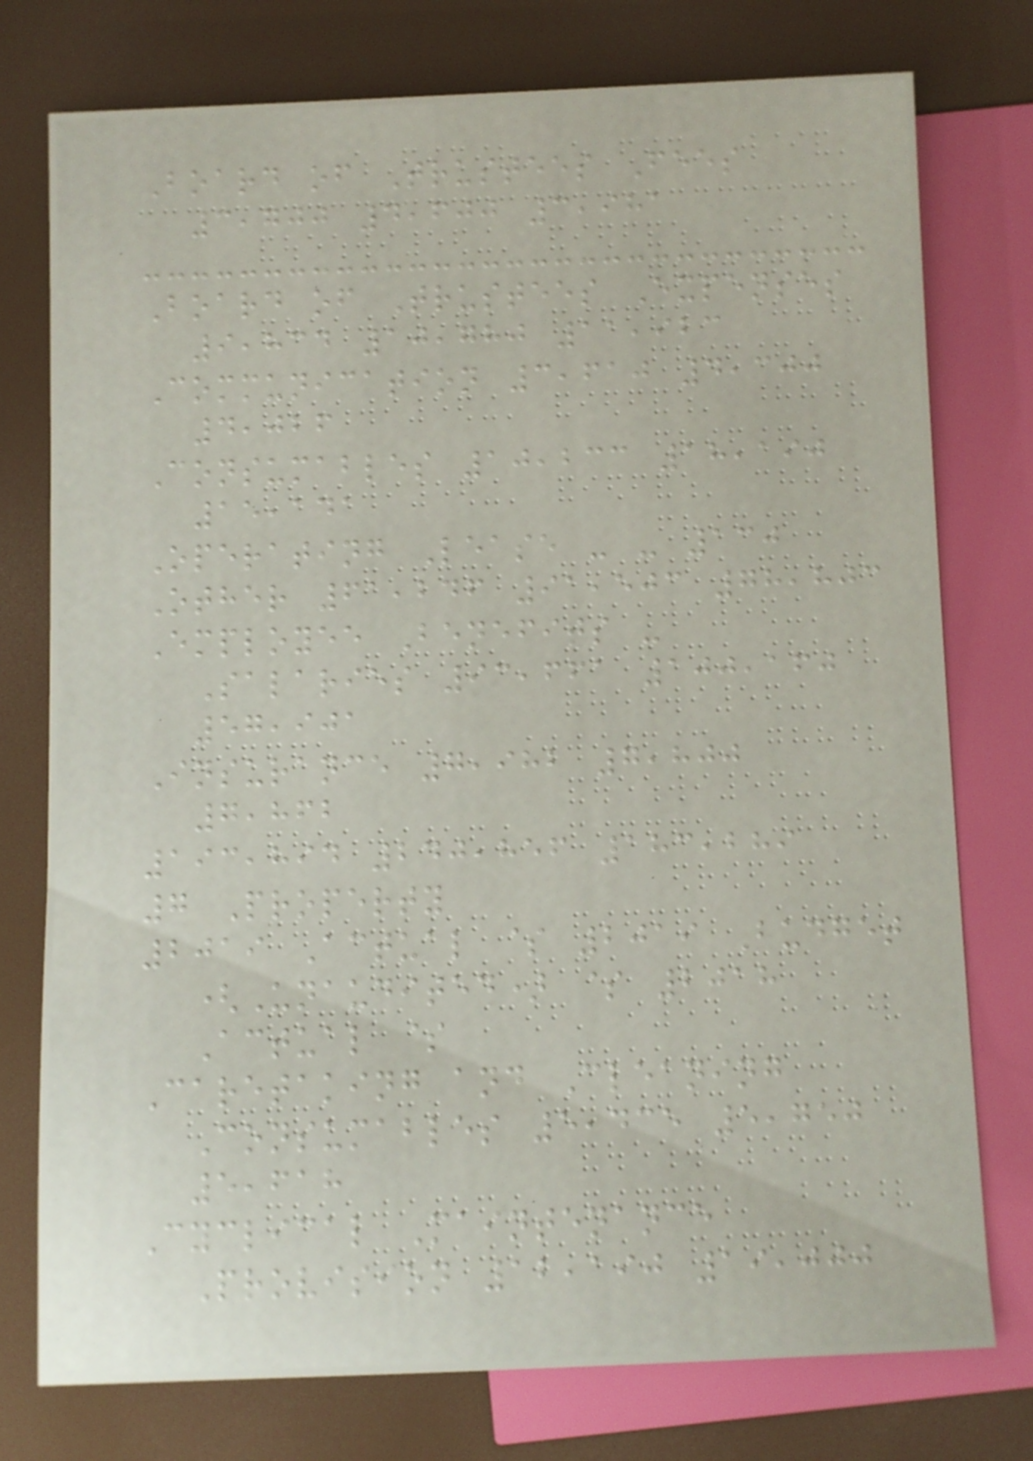Board of Trustees Fees
3,700 4,600 3,981
Board of Trustees Expenses
9,834 10,780 11,923
Communication 3,610 4,300
4,026
Consumables 10,233 18,190
15,141
Operating Lease - - 130
Other 61,246 91,503 78,803
Employee Benefits -
Salaries 93,661 100,160
57,901
Insurance 7,982 7,800
7,862
193,894 240,856 183,289
7 Property
2019 Actual $ 2019 Budget
(Unaudited) $ 2018
Actual $
Caretaking and Cleaning
Consumables 5,435 5,750
5,618
Cyclical Maintenance
Provision 12,190 19,000
